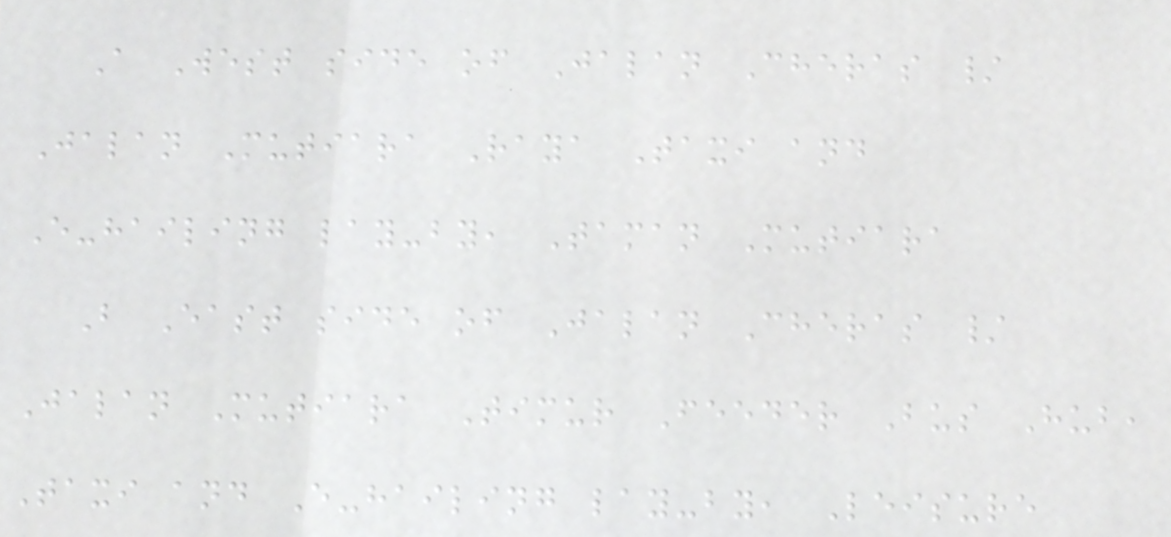A West side of Jalan Cheras /
Jalan Mutiara Raya Taxi and
E-hailing lay-by, Taman Mutiara
B East side of Jalan Cheras /
Jalan Mutiara Timur Feeder Bus Hub,
Taxi and E-hailing lay-by, Leisure
